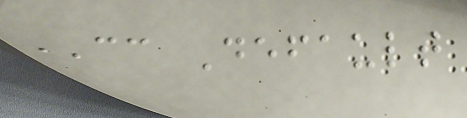CC Default
